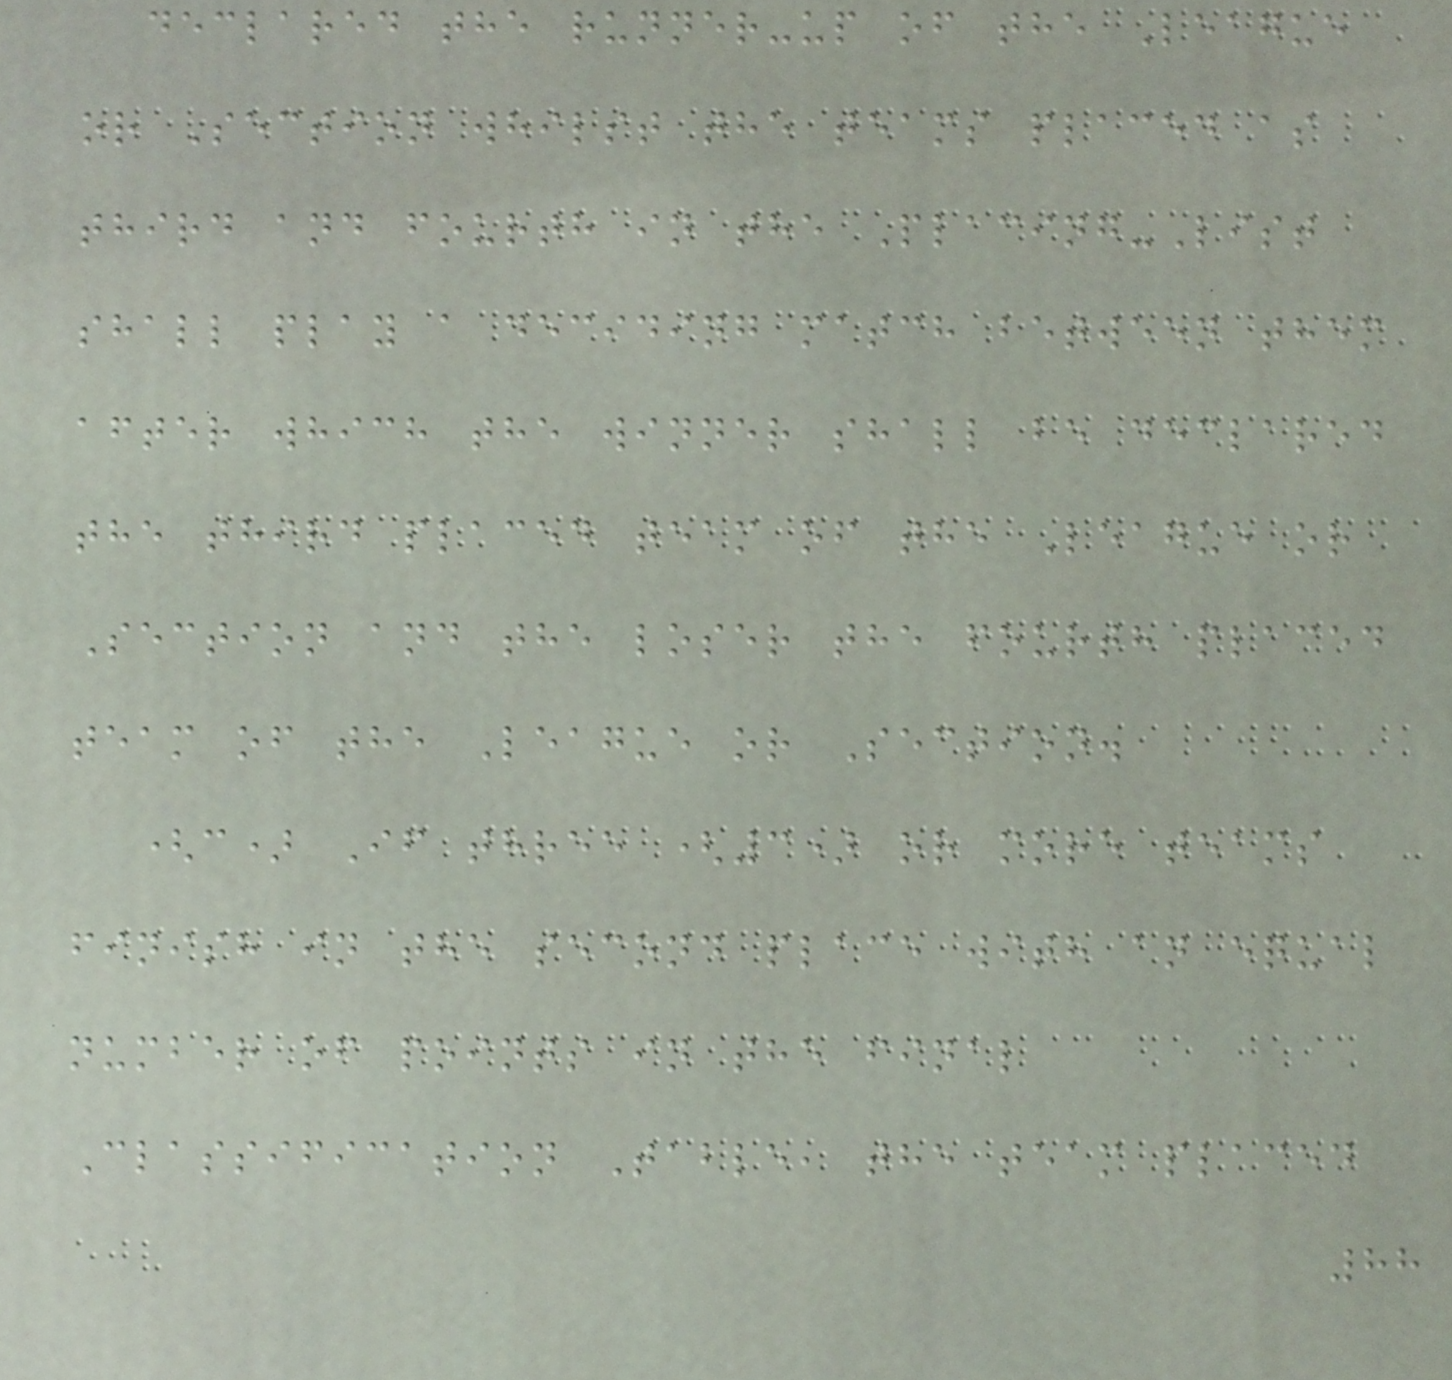declared the runner-up of the League
or Section whilst the teams placed as
third and fourth in the Placing-List
shall play a deciding match between them
after which the winner shall be declared
the third placed team of the League or
Section and the loser the fourth placed
team of the League or Section.
(c) If three (3) or more teams
finish in the second place with an equal
number of points in the final
Classification Table, the team placed
88
